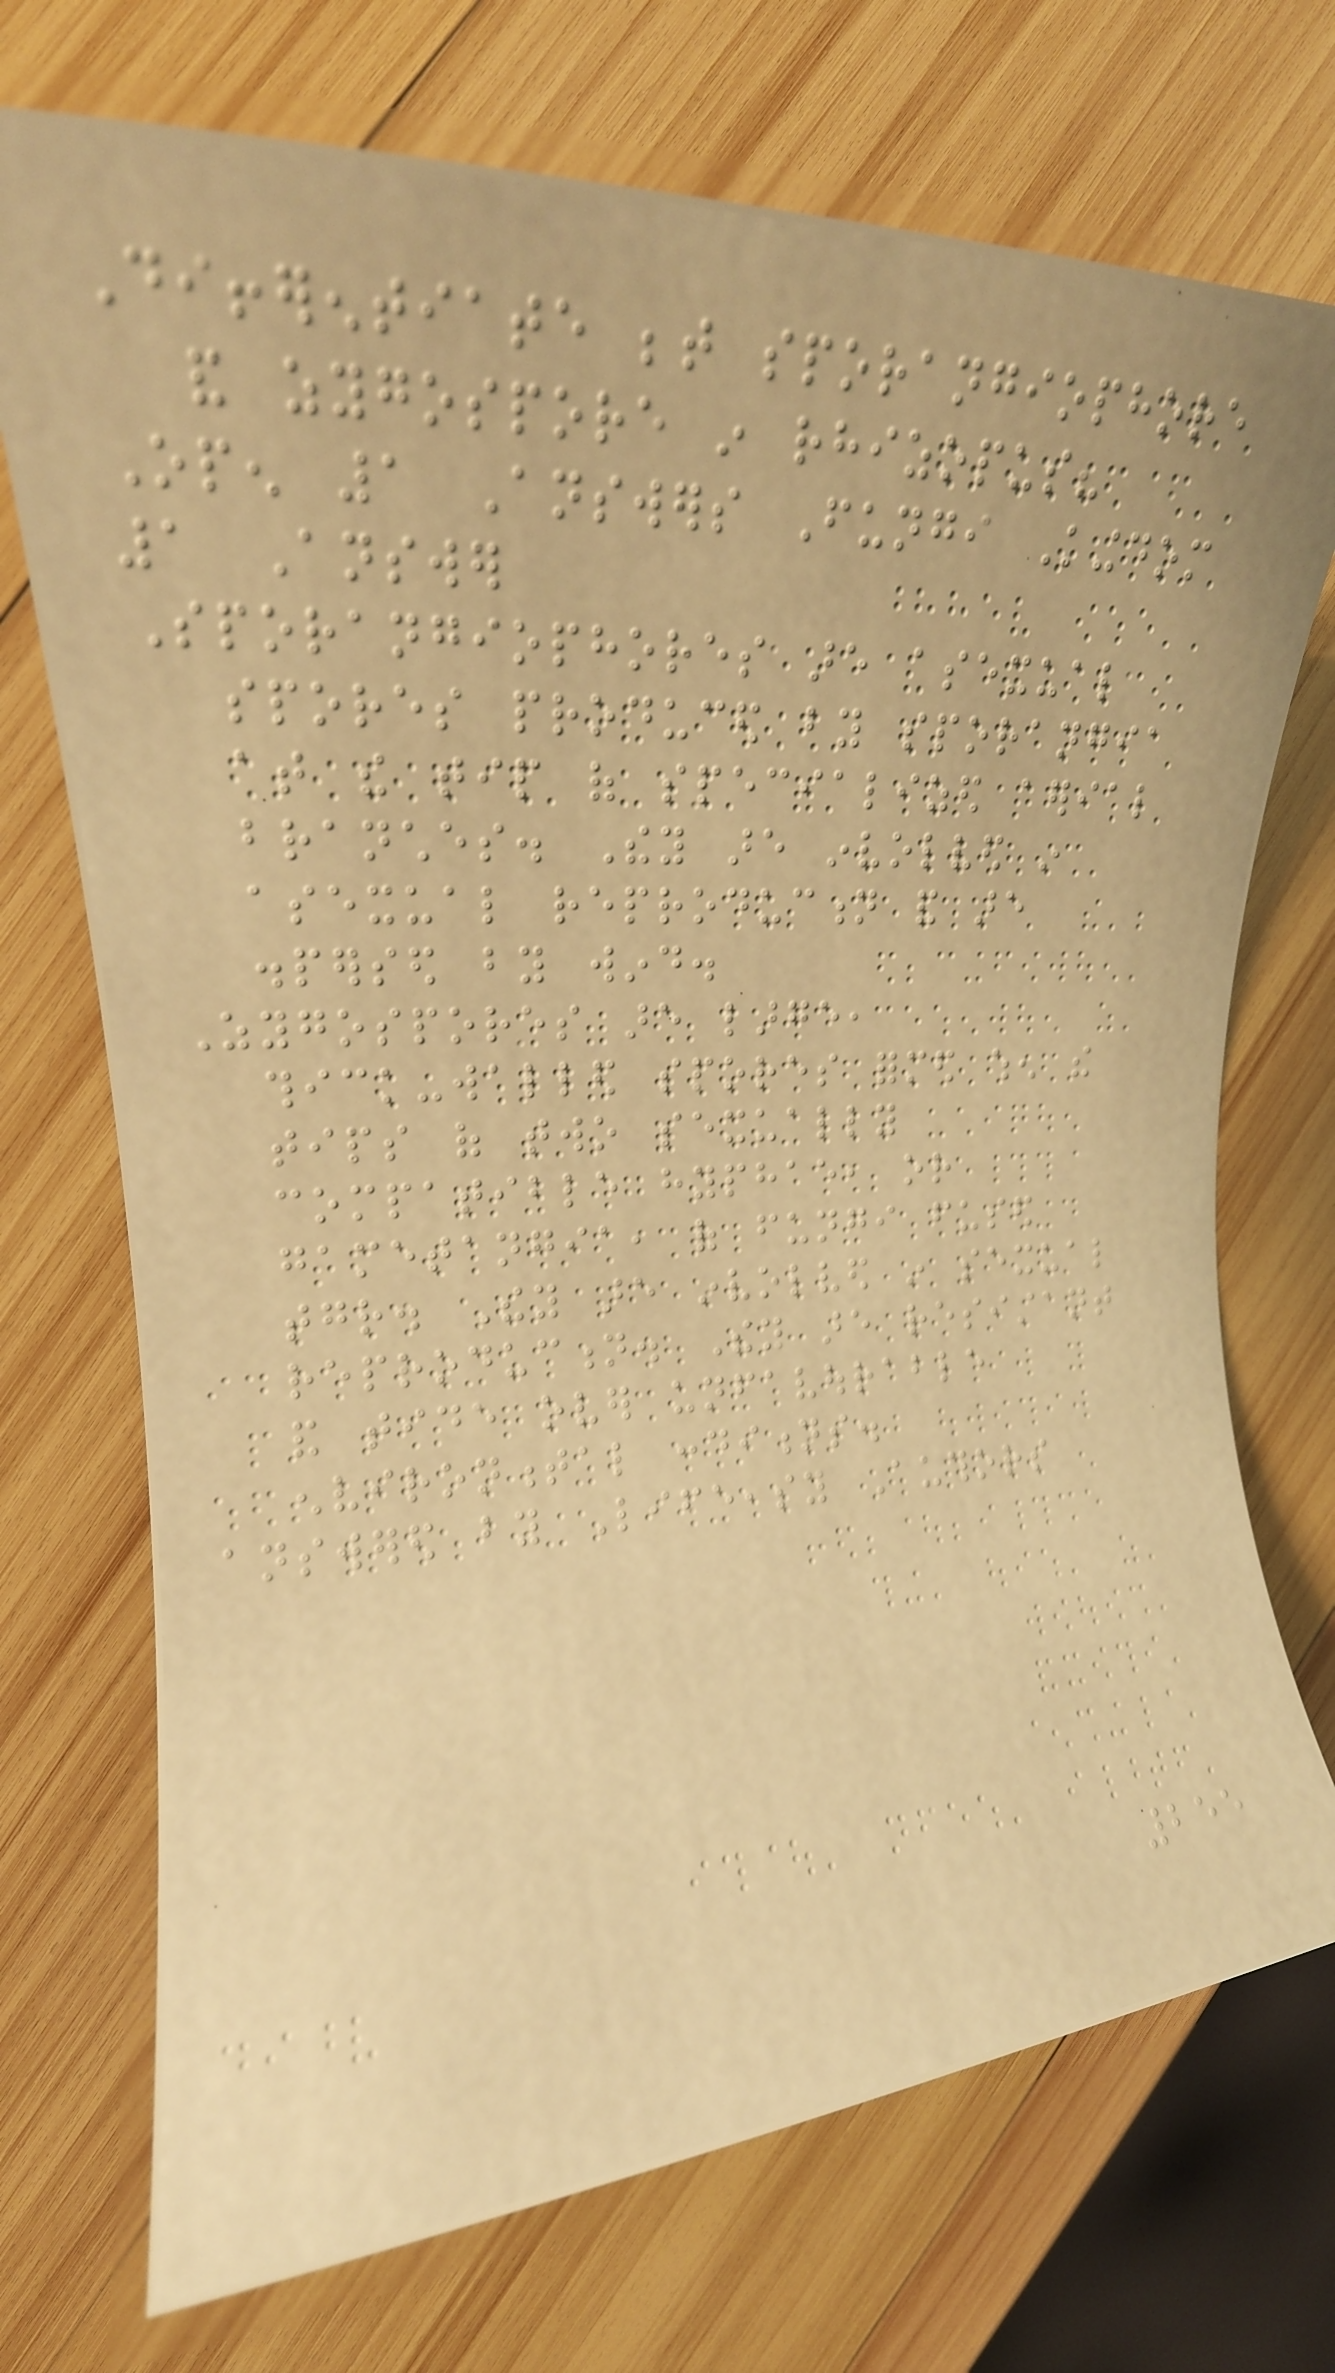Differentiate between sporangiophore
and zygospore in rhizopus?
Open 1 Answers Fungi Kingdom
1 Answer
Sporangiophores are asexual
spores produced by sporangia
at the tip of specialized aerial
branches. They are involved in
asexual reproduction and are
dispersed by wind.
Zygospores are large,
thick-walled spores formed when the
tips of two sexually
compatible hyphae, or
gametangia, of fungi fused
together. They are involved in sexual
reproduction. They are resistant
and tide over unfavourable
environmental conditions.
answered by Lifeeasy Authors
255
